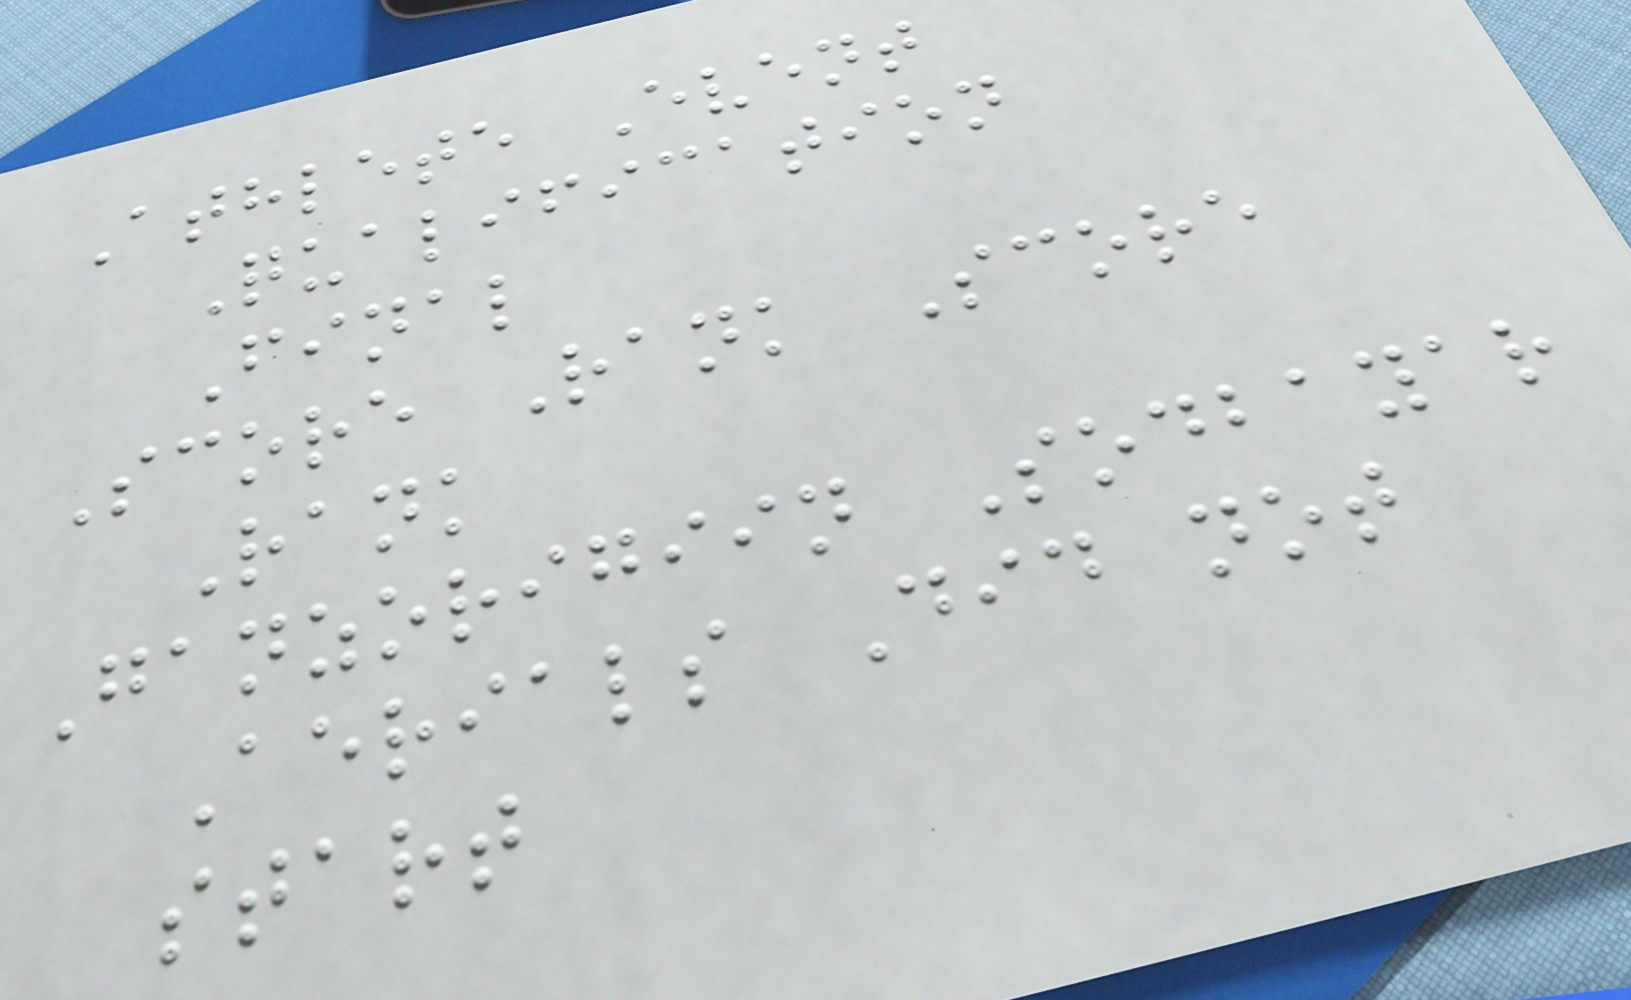Athlete Event
Qualification
Final
Score Rank Score
Rank
Ganzorigiin Sodbayar
Aerials Did not
start
